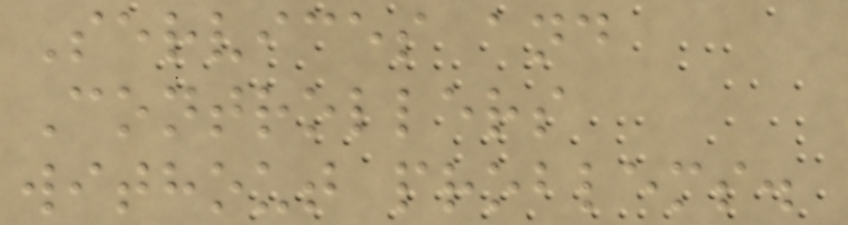Services and
Controllers
without problems.
